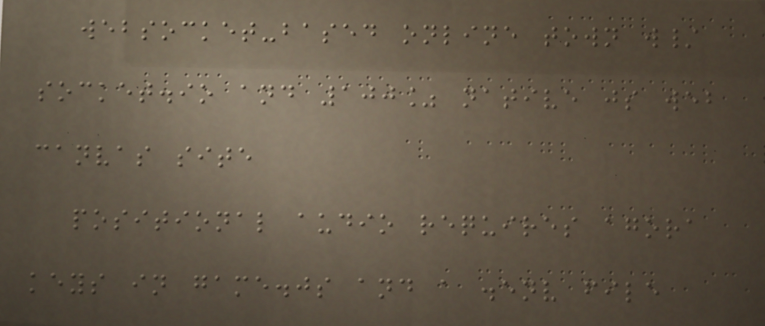websocket-based online town w/
socket.io and 100% native js web
canvas site
positional audio requires agora
keys in game.js and a .env file
